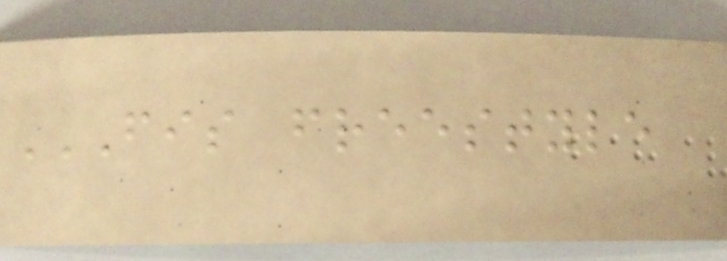FIS FREESTYLE
